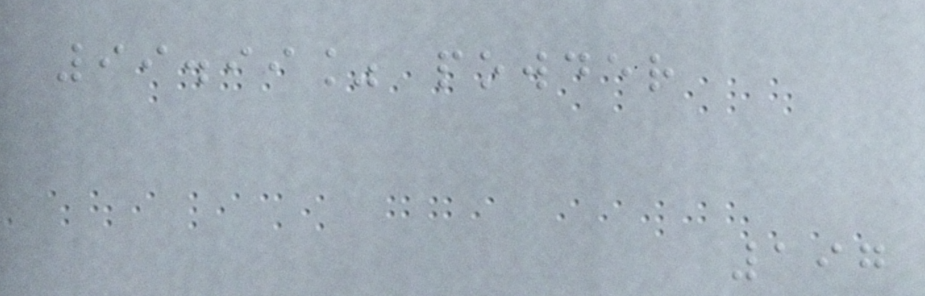99.99% powder
197
